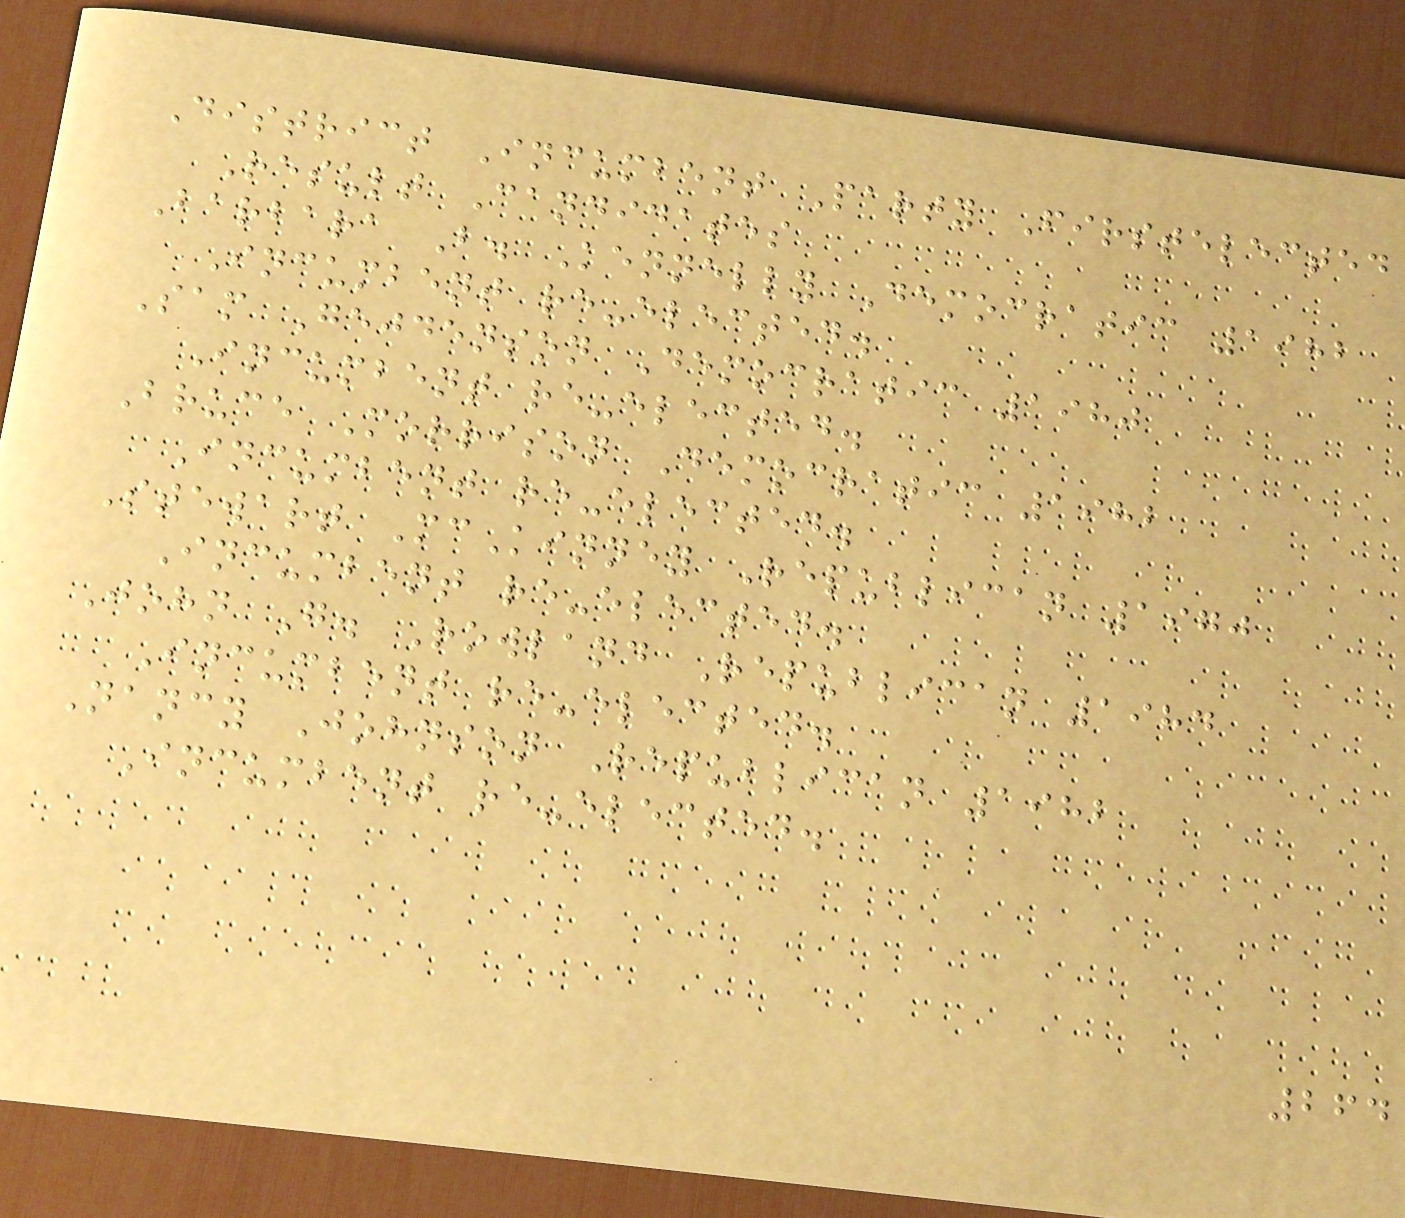District Incumbent Party Firstelected
Result Candidates
Barbara B. Kennelly Democratic 1982
Incumbent re-elected.
Sam Gejdenson Democratic 1980
Incumbent re-elected.
Bruce Morrison Democratic 1982
Incumbent re-elected.
Stewart McKinney Republican 1970
Incumbent re-elected.
John G. Rowland Republican 1984
Incumbent re-elected.
Nancy Johnson Republican 1982
Incumbent re-elected.
264
